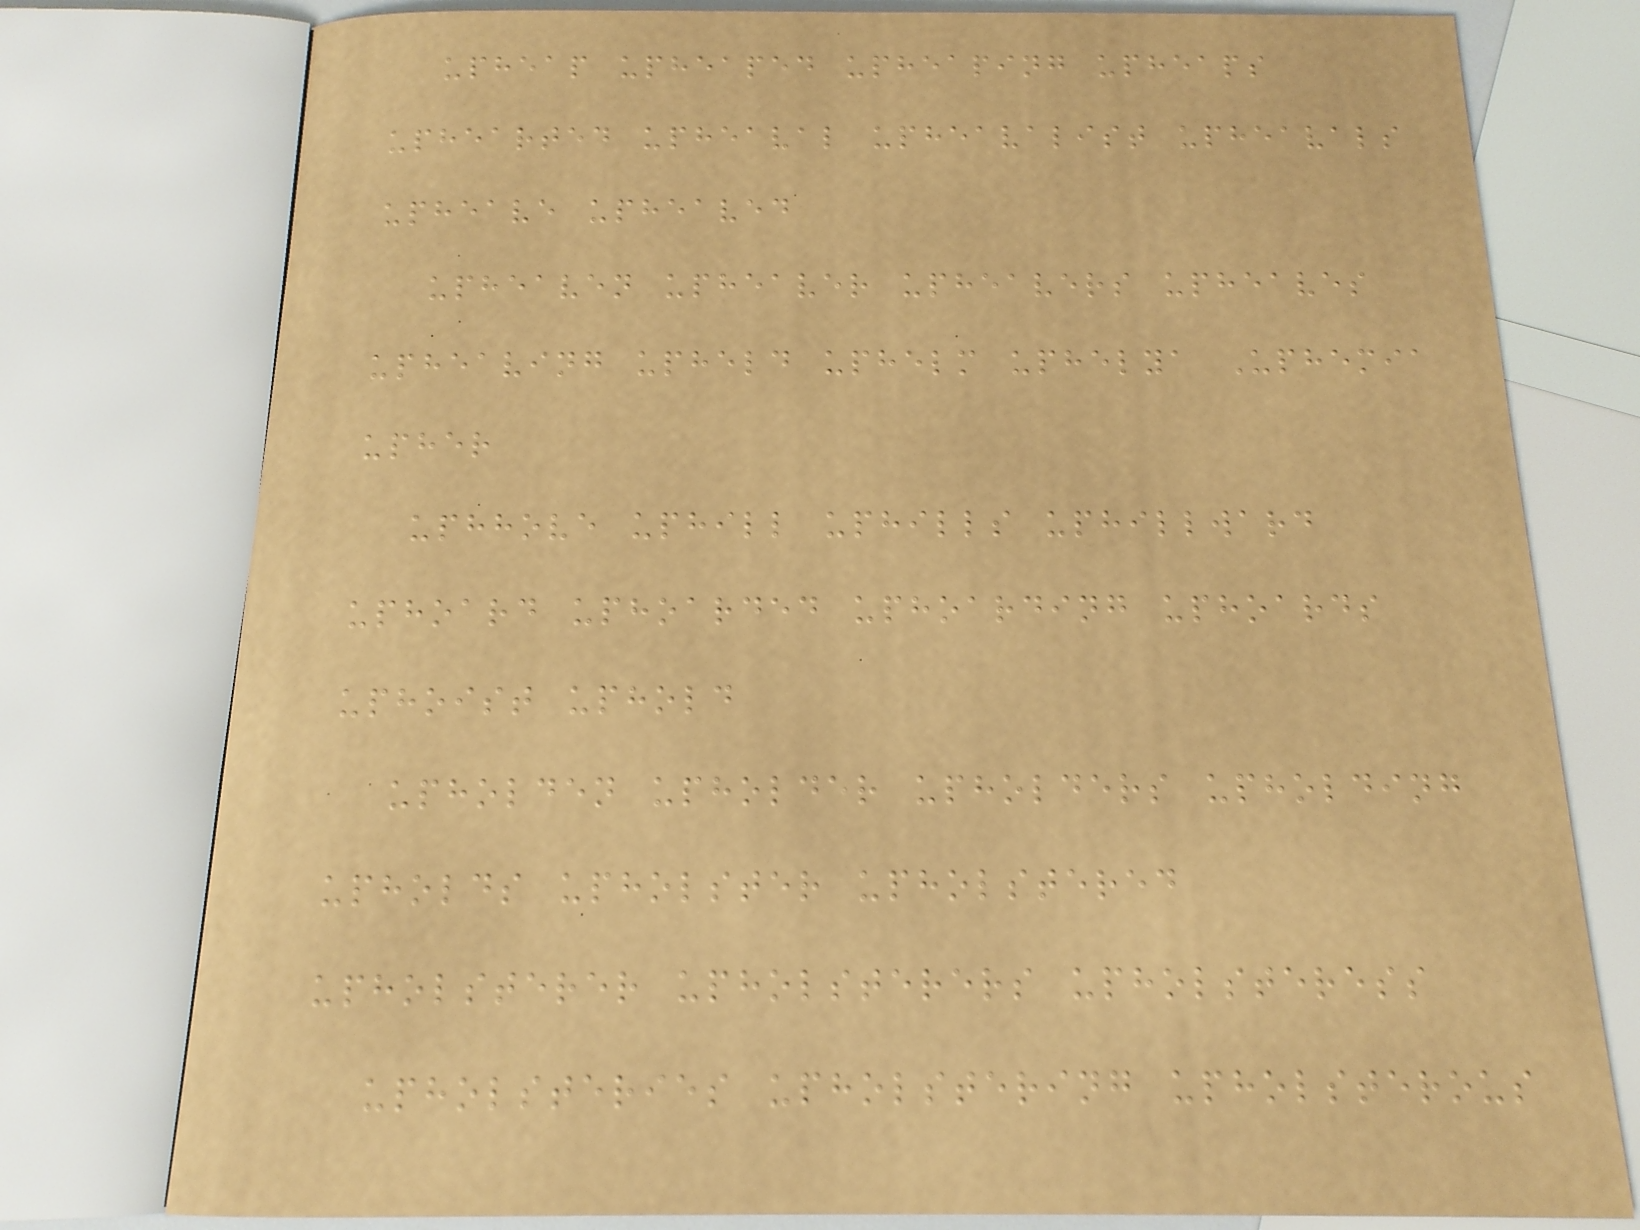upheap upheaped upheaping upheaps
uphearted upheaval upheavalist upheavals
upheave upheaved
upheaven upheaver upheavers upheaves
upheaving upheld uphelm uphelya Uphemia
upher
uphhove uphill uphills uphillward
uphoard uphoarded uphoarding uphoards
uphoist uphold
upholden upholder upholders upholding
upholds upholster upholstered
upholsterer upholsterers upholsteress
upholsteries upholstering upholsterous
